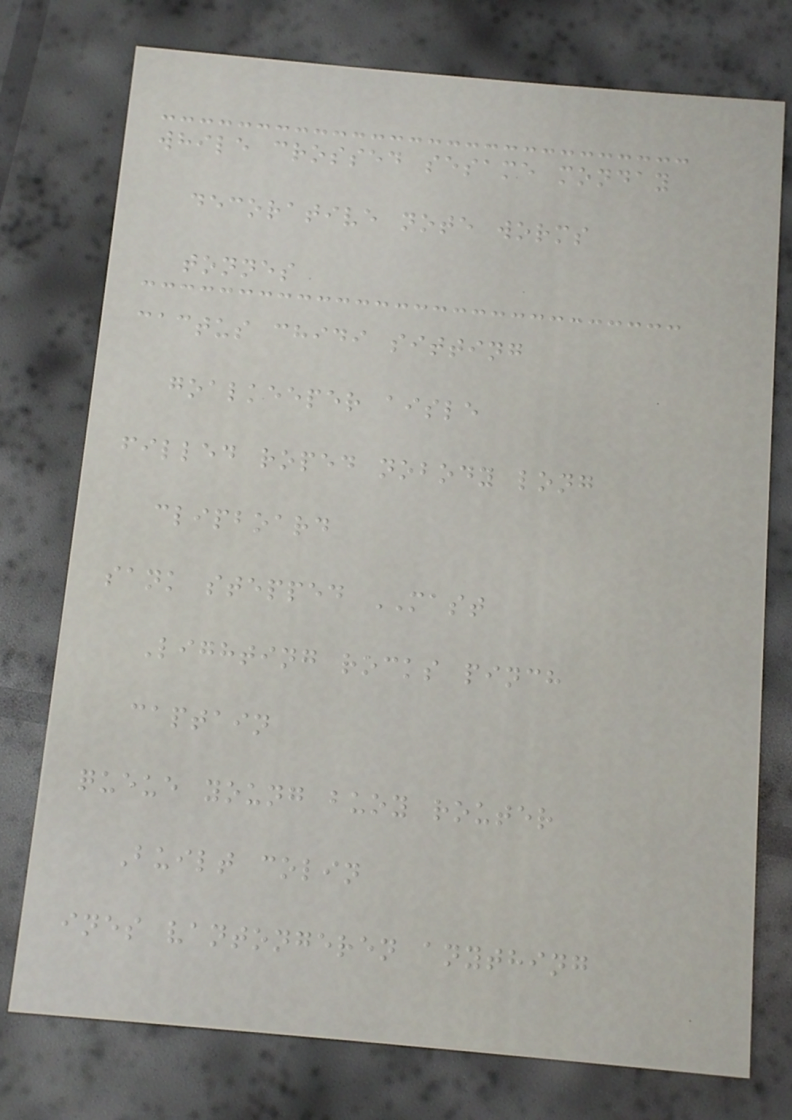while crossed sesame monday
decorative note worms
tonnes
cactus chidi sitting
goalkeeper aisle
filled roped nobody long
clipboard
sank stepped MAST
Lighting rocks pinch
captain
queue young buoy router
Built colin
ines vantongeren anything
